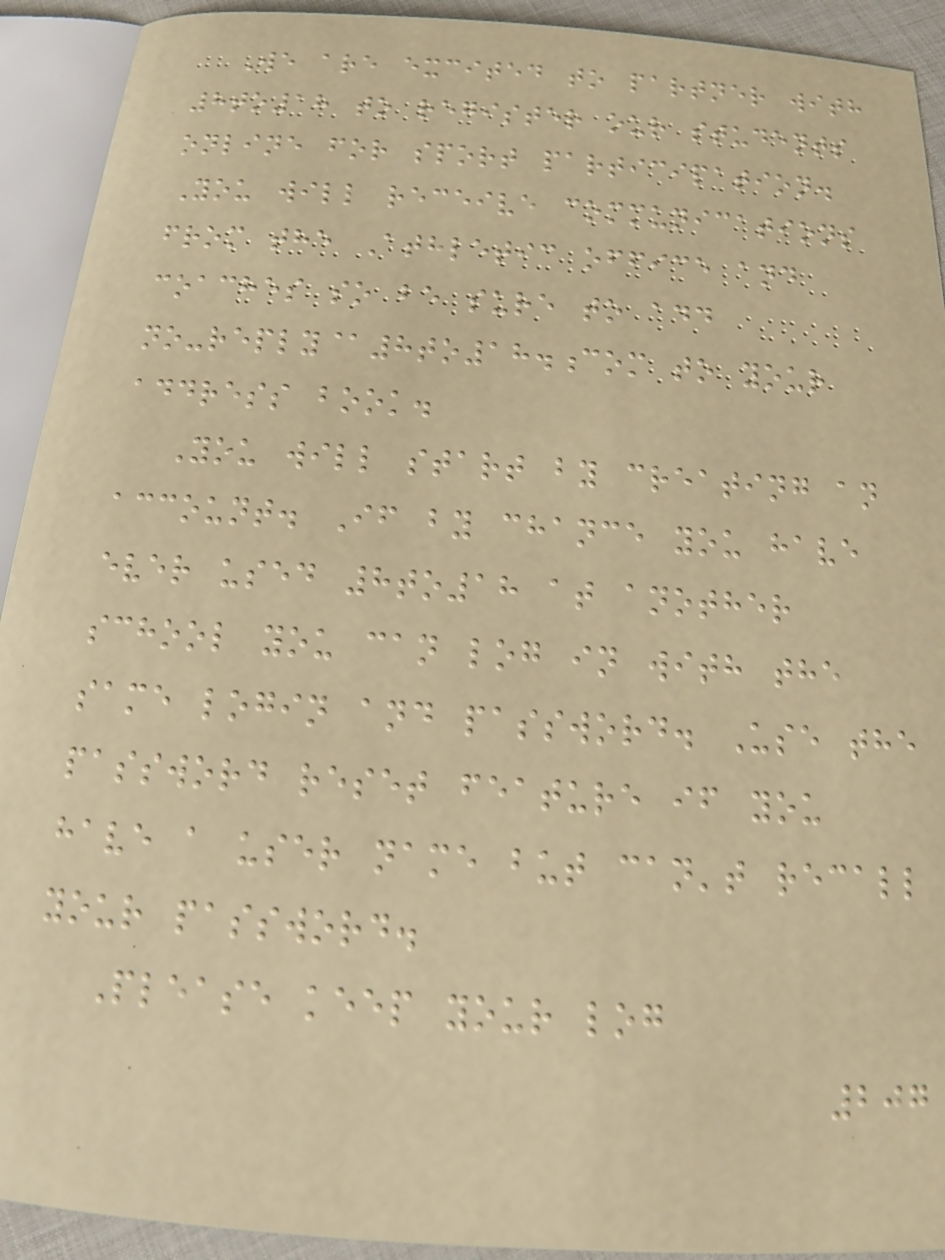We are excited to partner with
8to18 to register our students
online for sport participation.
You will receive communications
from the Athletic office and
coaches so be sure to add
no-reply@8to18.com to your
address book.
You will start by creating an
account. If by chance you have
ever used 8to18 at another
school you can log in with the
same login and password. Use the
password reset feature if you
have a user name but can't recall
your password.
Please keep your log
207
